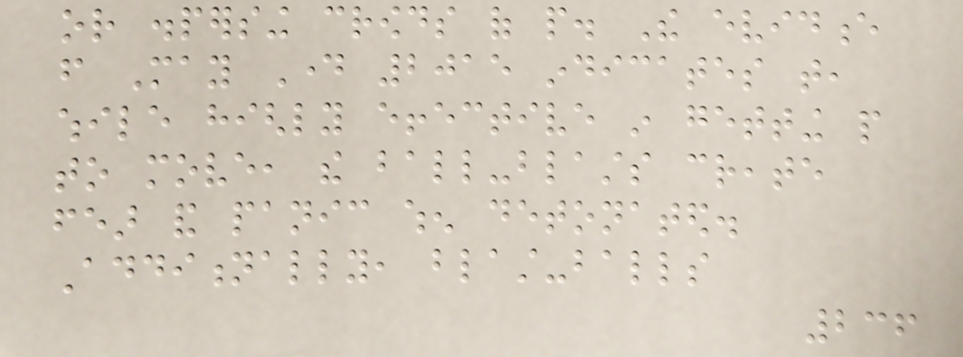or dispersing crowds of people. The evidence
from May Day 2015 indicates that,
while highly effective in getting people
to move, the ball-blasts create
fear and panic when detonated.
Additionally, blast-balls
236
